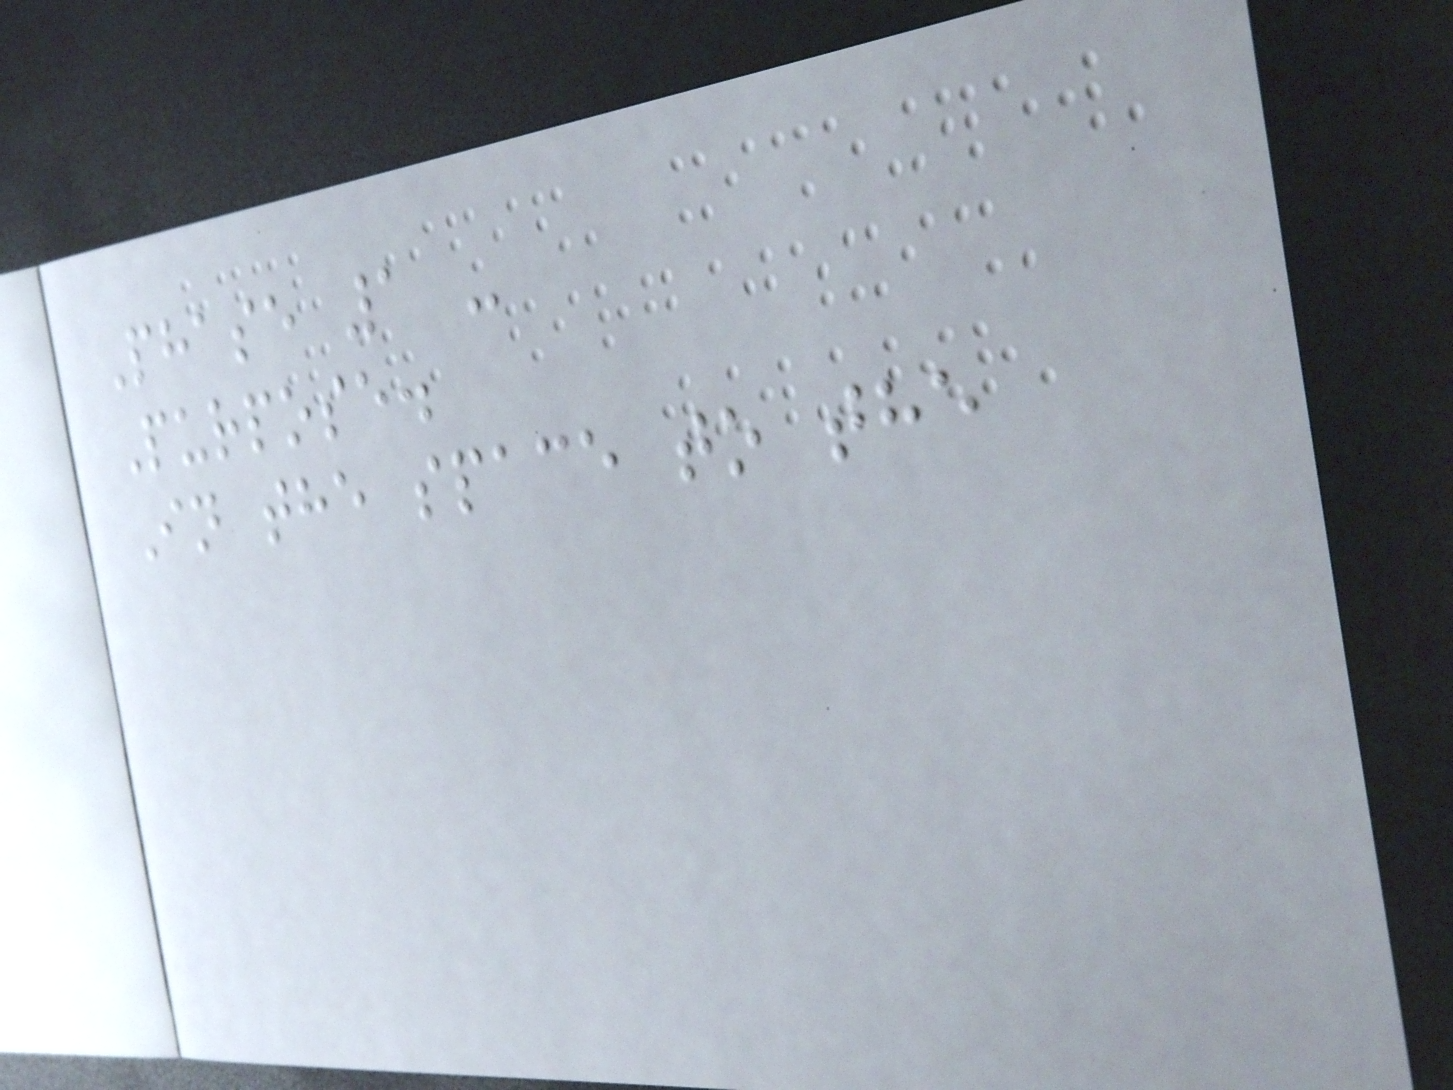Phase 1 -
Purpose.
In the space to the
